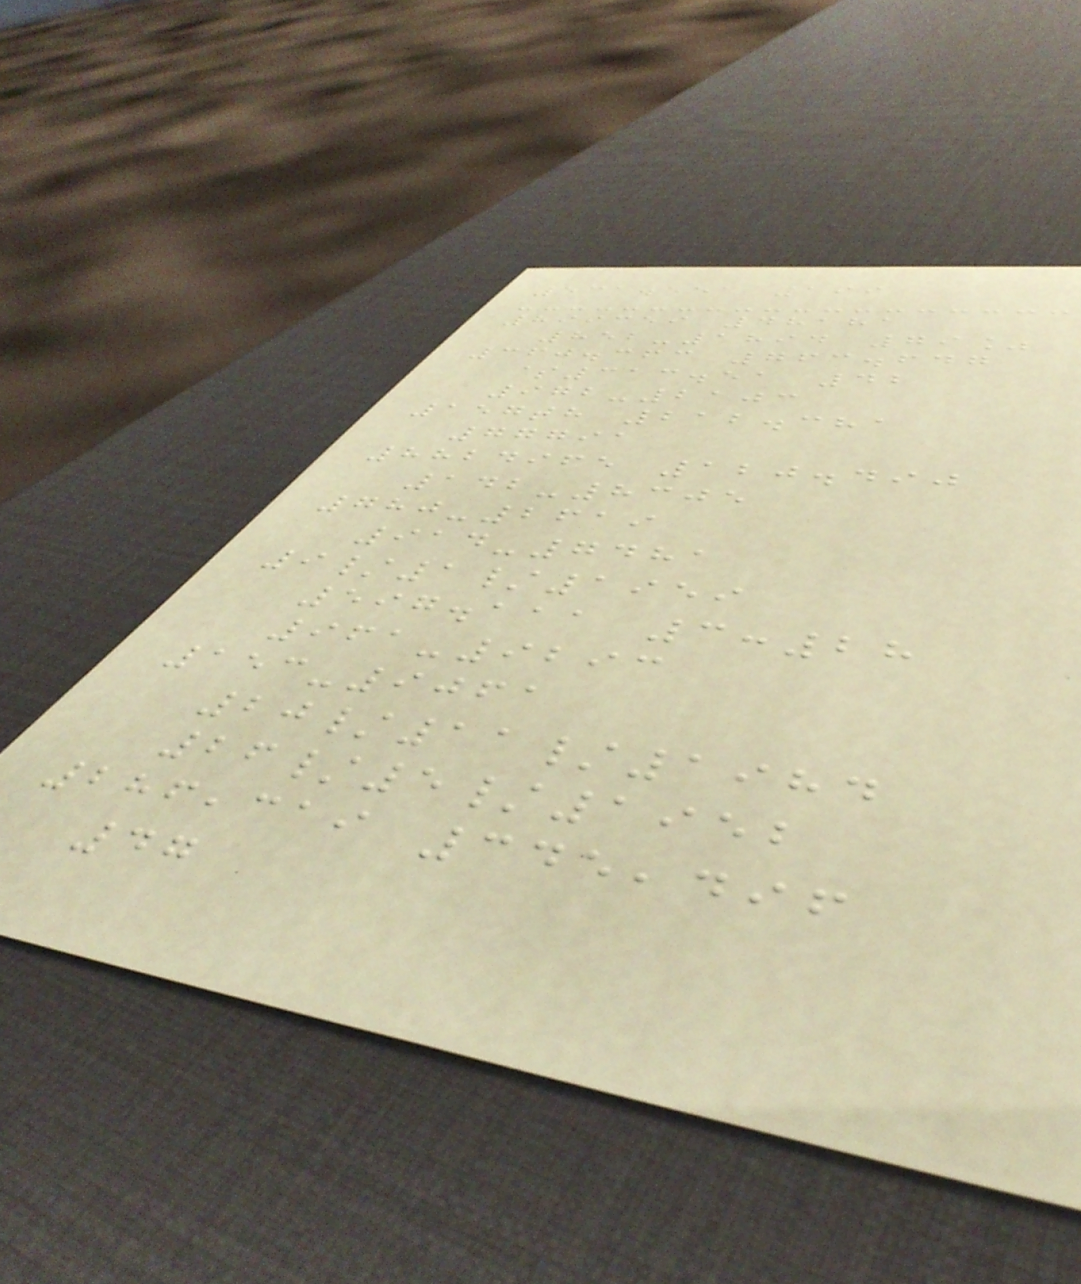531.551 199
899359 48181
852-1894 79%
360.363 763.647
$313.51 42
972-2103
157th 212.381
77791
8824965 120.490
142-8305
780-2619
914-7481
9/1/1959
597.111 3:28
961-9293
153-9061
20/11/1984
26/5/1952
286,319 345,496
47
